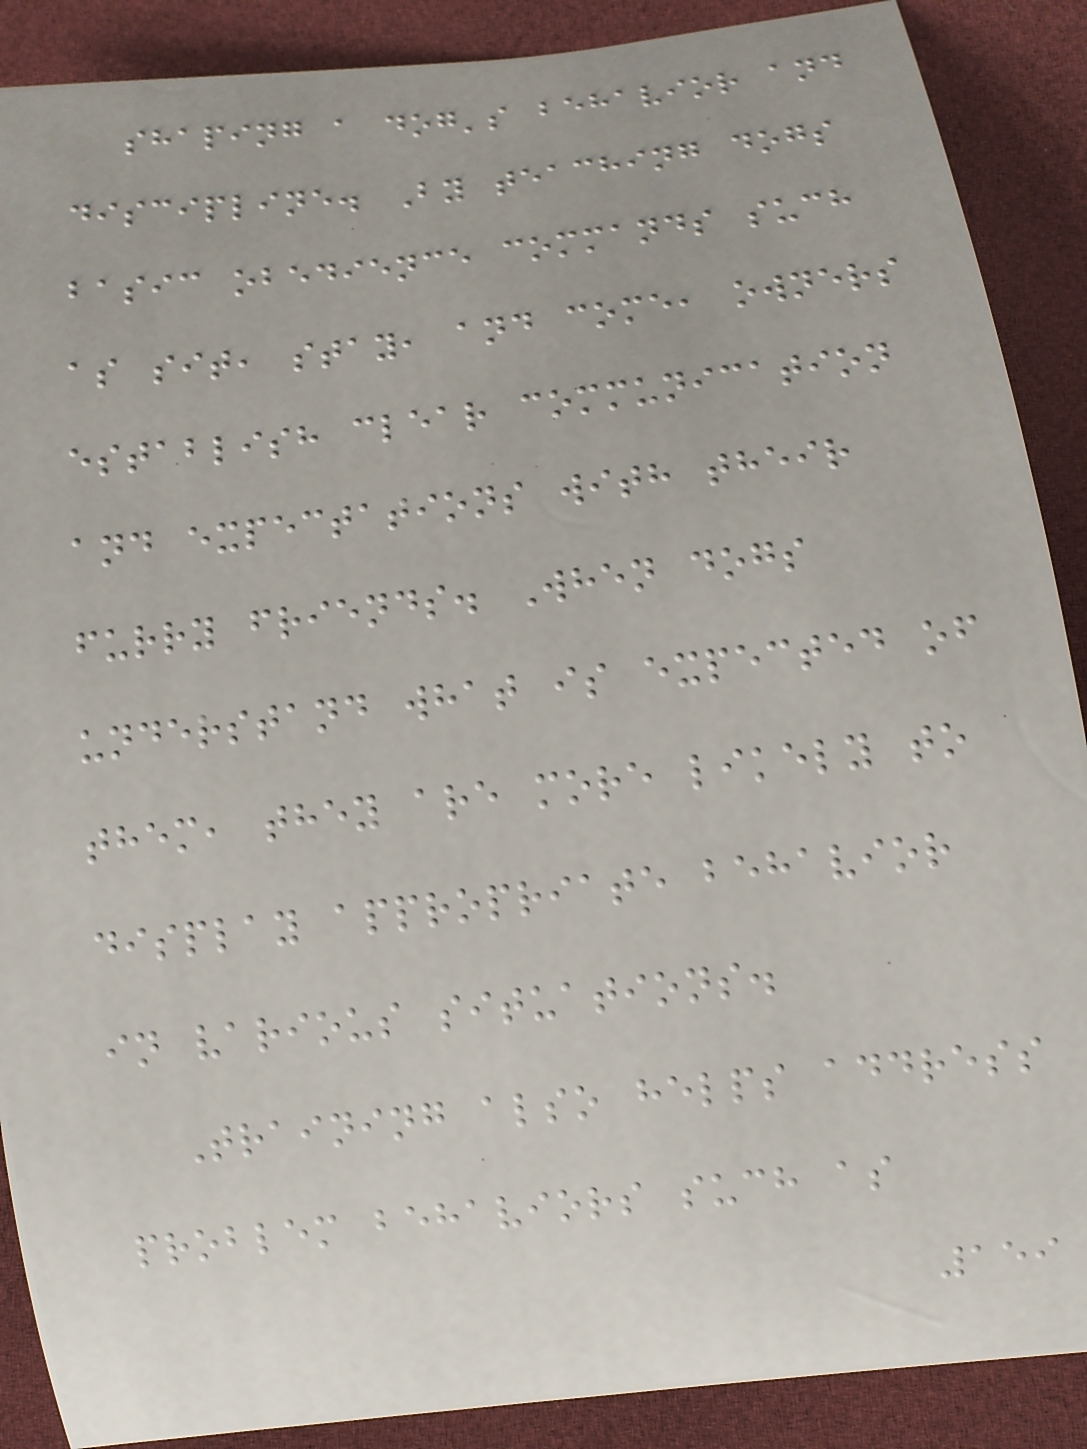shaping a dog's behavior and
discipline. By teaching dogs
basic obedience commands such
as sit, stay, and come, owners
establish clear communication
and expectations with their
furry friends. When dogs
understand what is expected of
them, they are more likely to
display appropriate behavior
in various situations.
Training also helps address
problem behaviors such as
159
